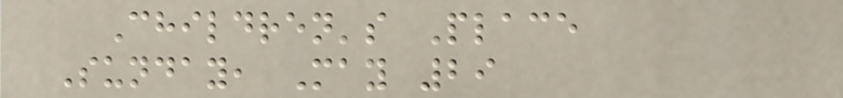Children's Place
Sunday, May 29
